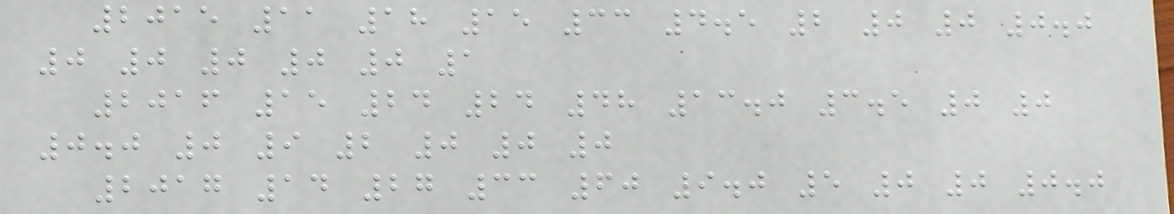2015 11 18 15 33 4.5 2 0 0 0.0
0 0 0 0 0 1
2016 15 24 24 48 13.0 3.5 0 0
0.0 0 9 2 0 0 0
2017 14 27 33 60 9.0 5 0 0 0.0
